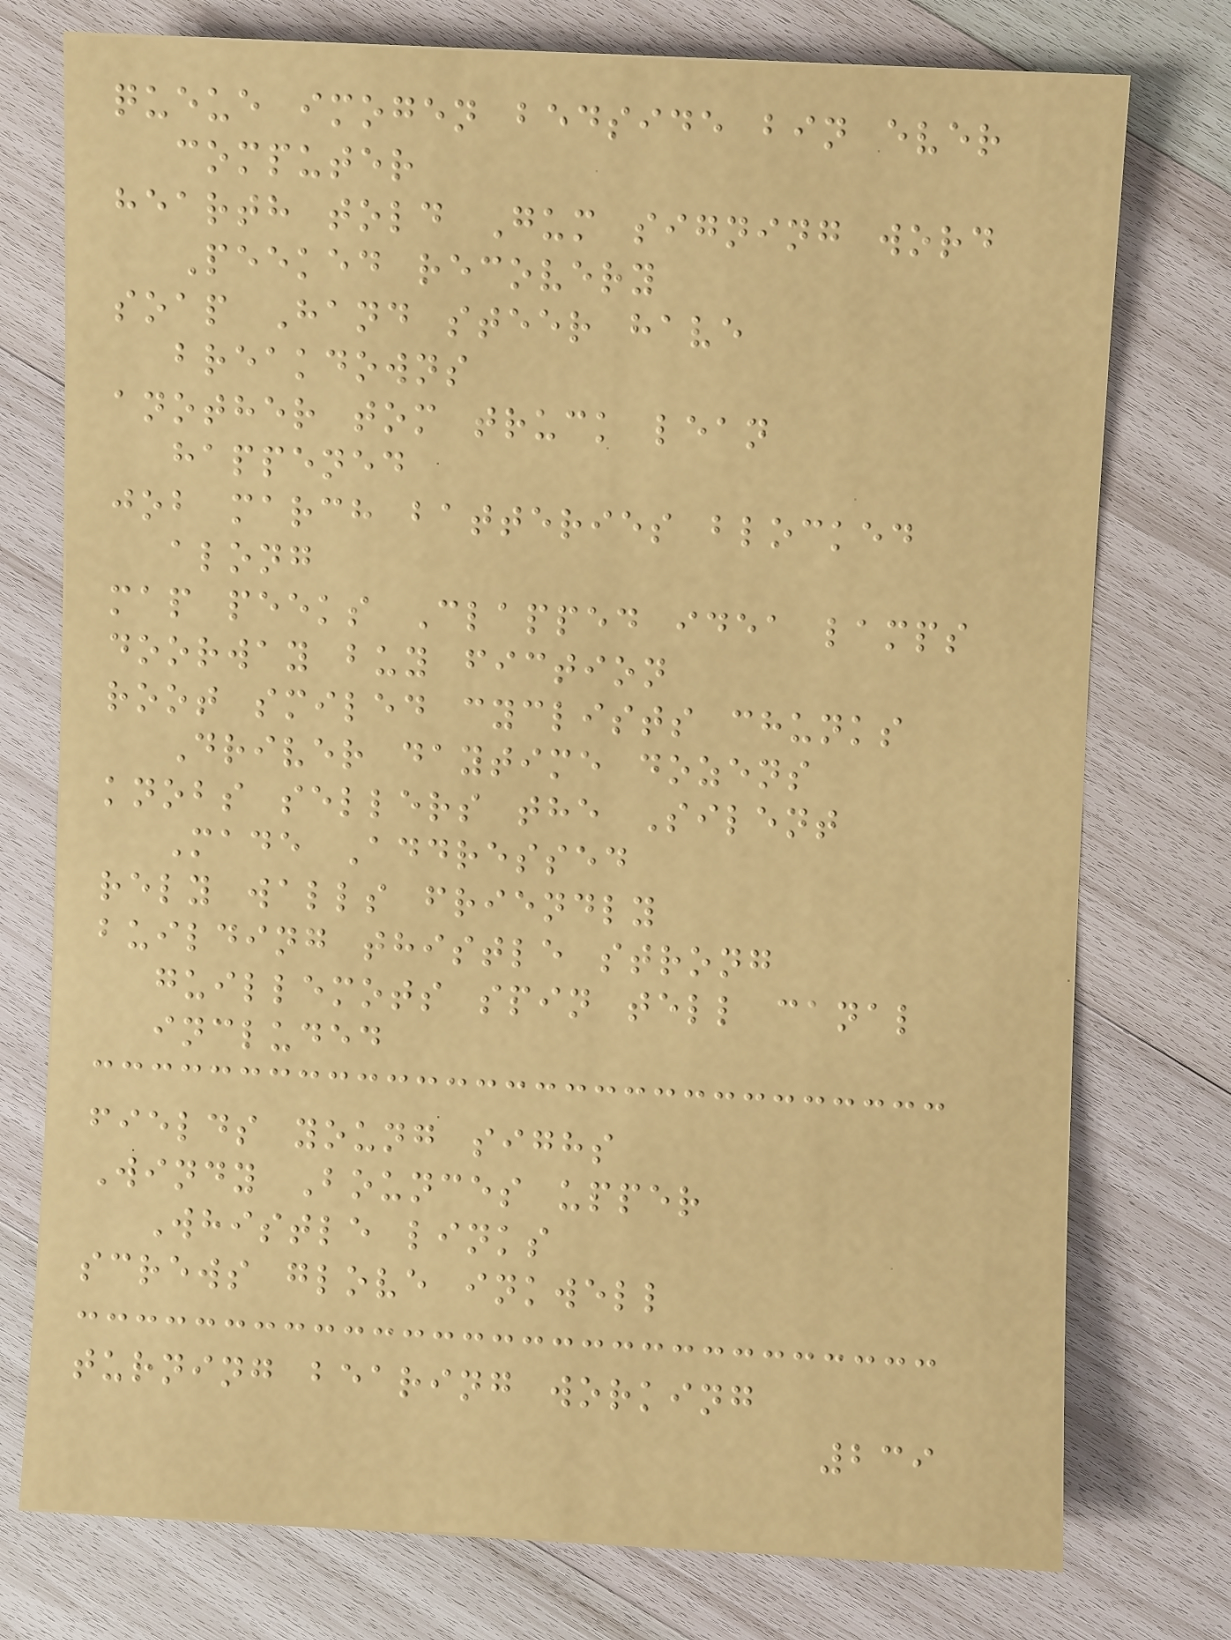queue imogen bedside bin ever
computer
hearth told Gum signing word
Peeked recovery
soap Hand steer have
breakdowns
another tom truck lean
happened
job march batteries blocked
along
map peeks Clapped idea lamps
doorway buy fiction
root smiled cyclists chunks
Driver daytime dozens
knobs sellers the Silent
Made Addressed
rely walls friendly
building thistle strong
guillemots spin tell canal
included
fields young sighs
Windy Bounces upper
Whistle links
screws glove inkwell
turning bearing working
239
